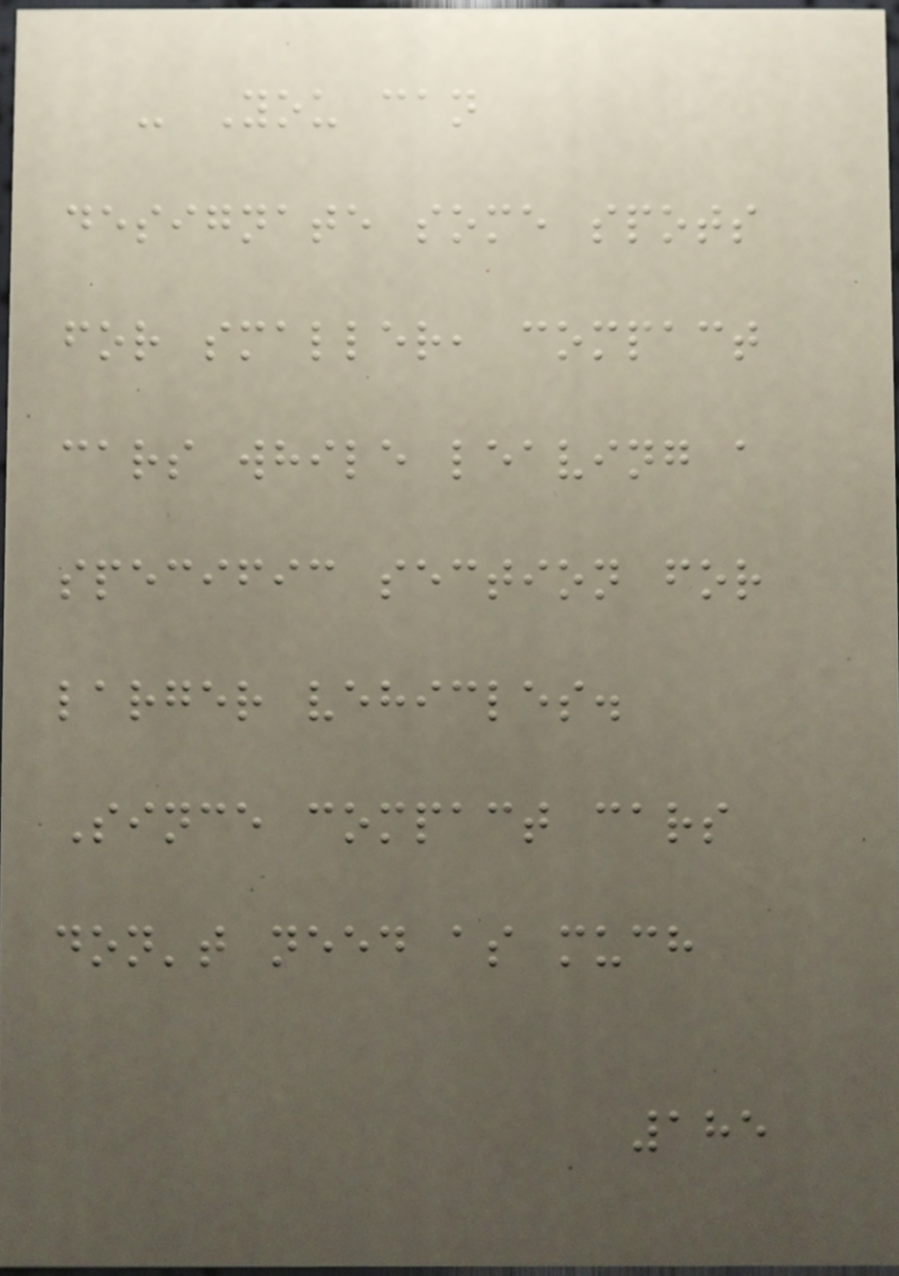- You can
designate some spots
for smaller, compact
cars while leaving a
specific section for
larger vehicles.
Since compact cars
don't need as much
185
